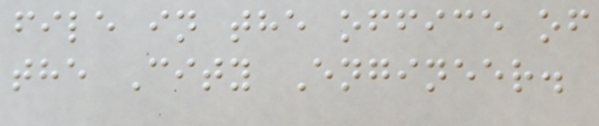file in the office of
the City Engineer.
